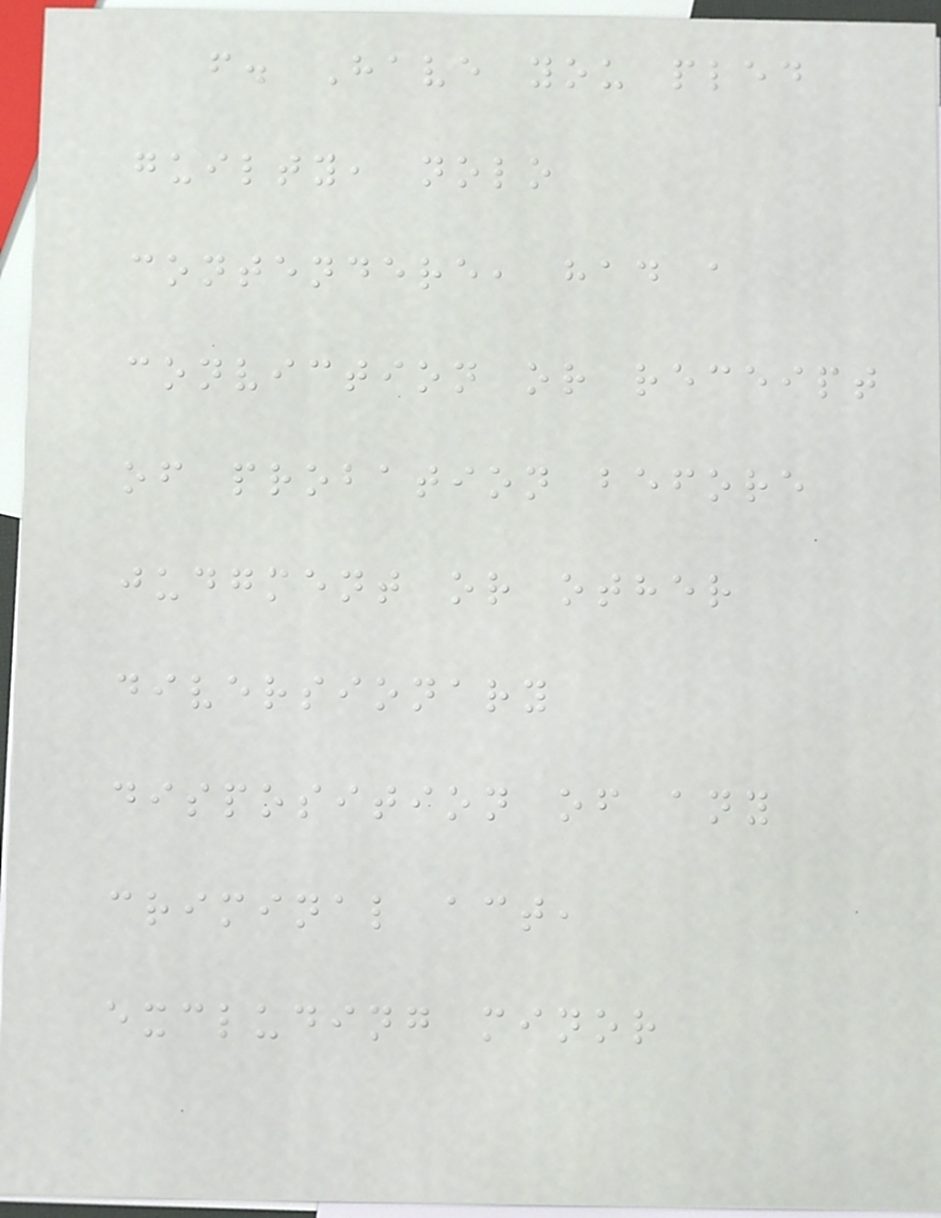f. Have you pled
guilty, nolo
contendere, had a
conviction or receipt
of probation before
judgment or other
diversionary
disposition of any
criminal act,
excluding minor
